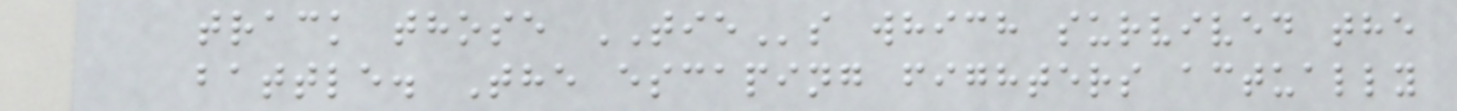track those TIEs which survived the
battle. The escaping fighters actually
